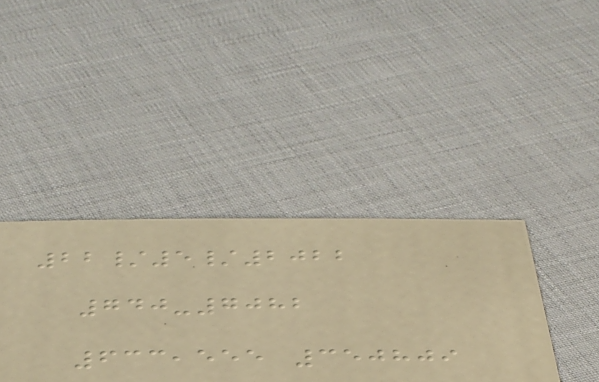22/5/2022
740-7082
633,555 350809
